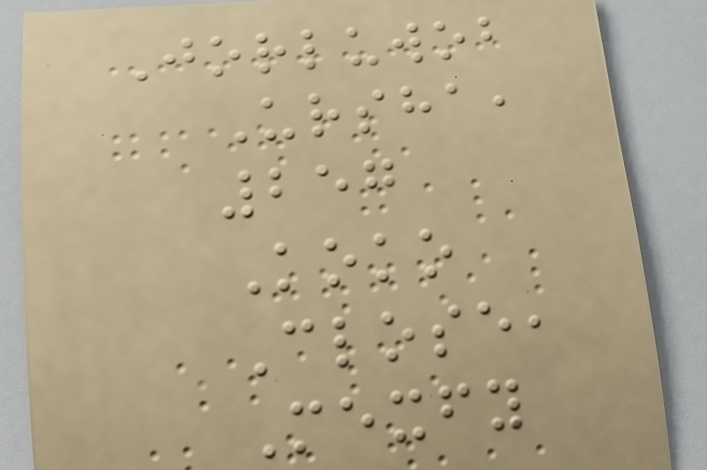Jorluwob
Ursha,
257
Koko
Close,
Mexfy
